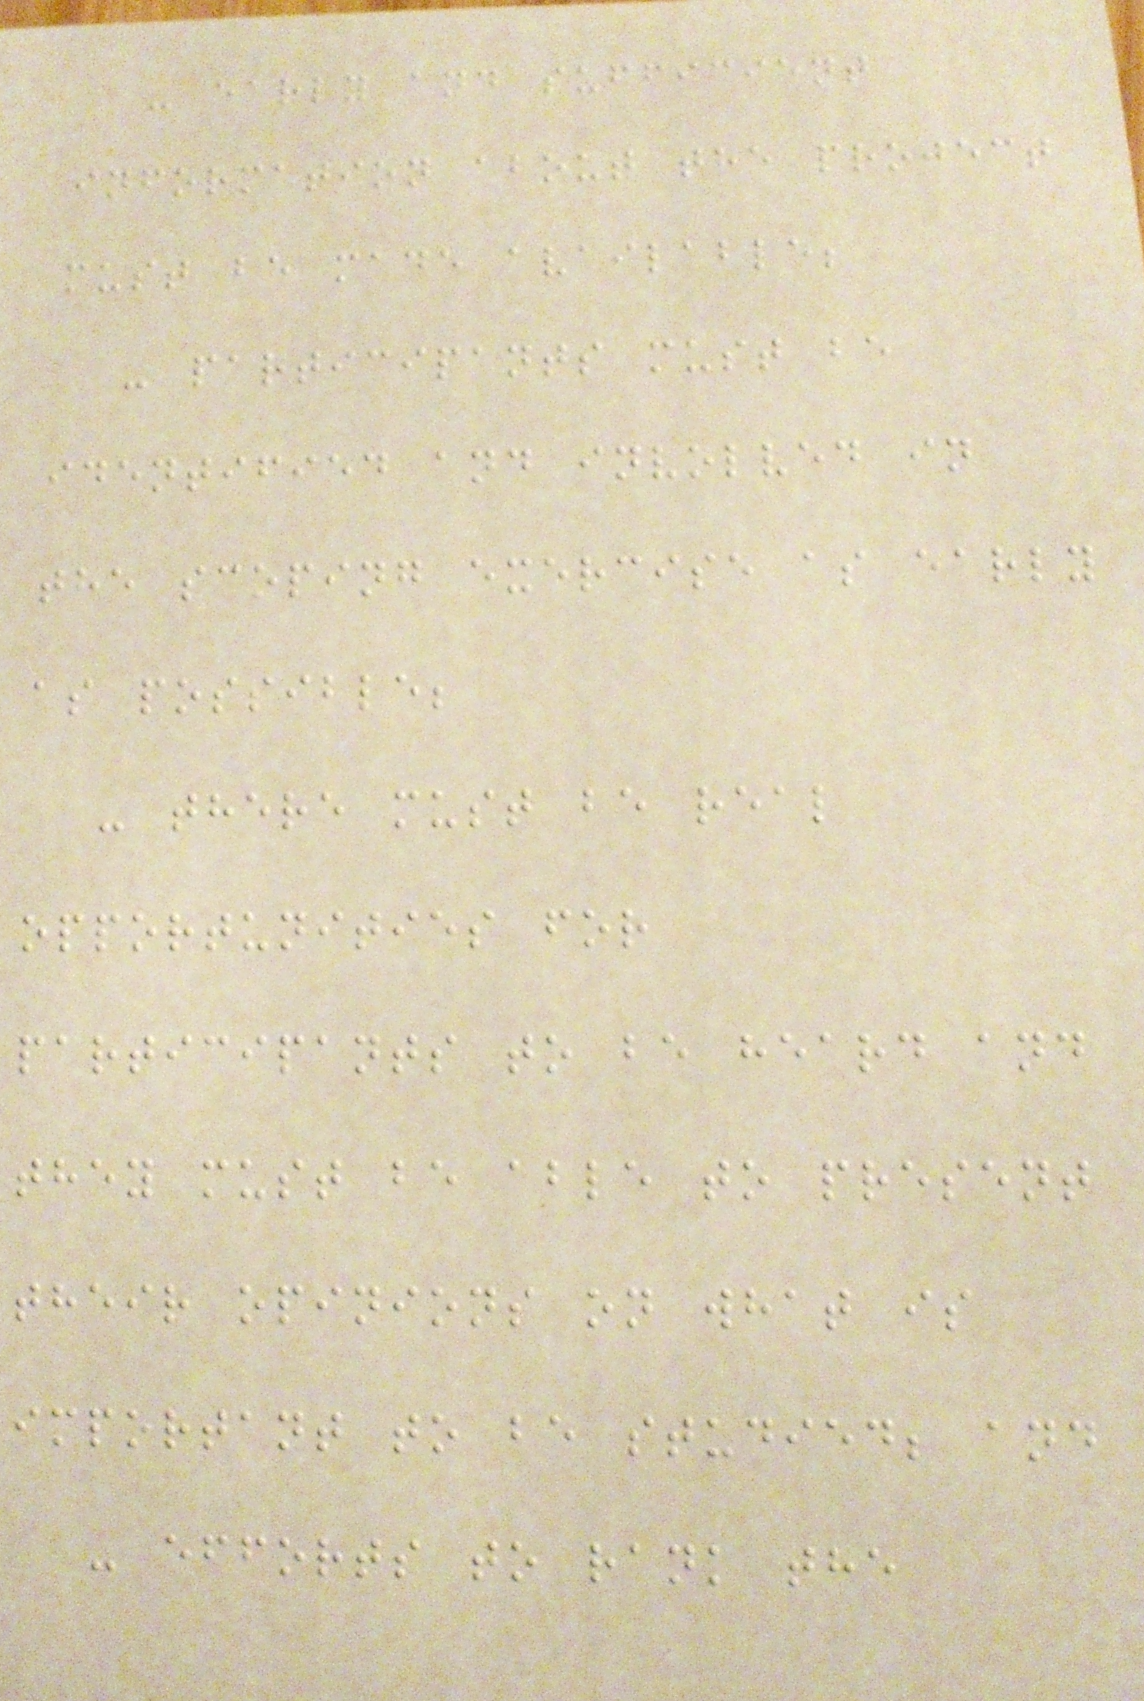- early and sufficient
information about the project
must be made available;
- participants must be
identified and involved in
the scoping exercise as early
as possible;
- there must be real
opportunities for
participants to be heard and
they must be able to present
their opinions on what is
important to be studied; and
- efforts to rank the
